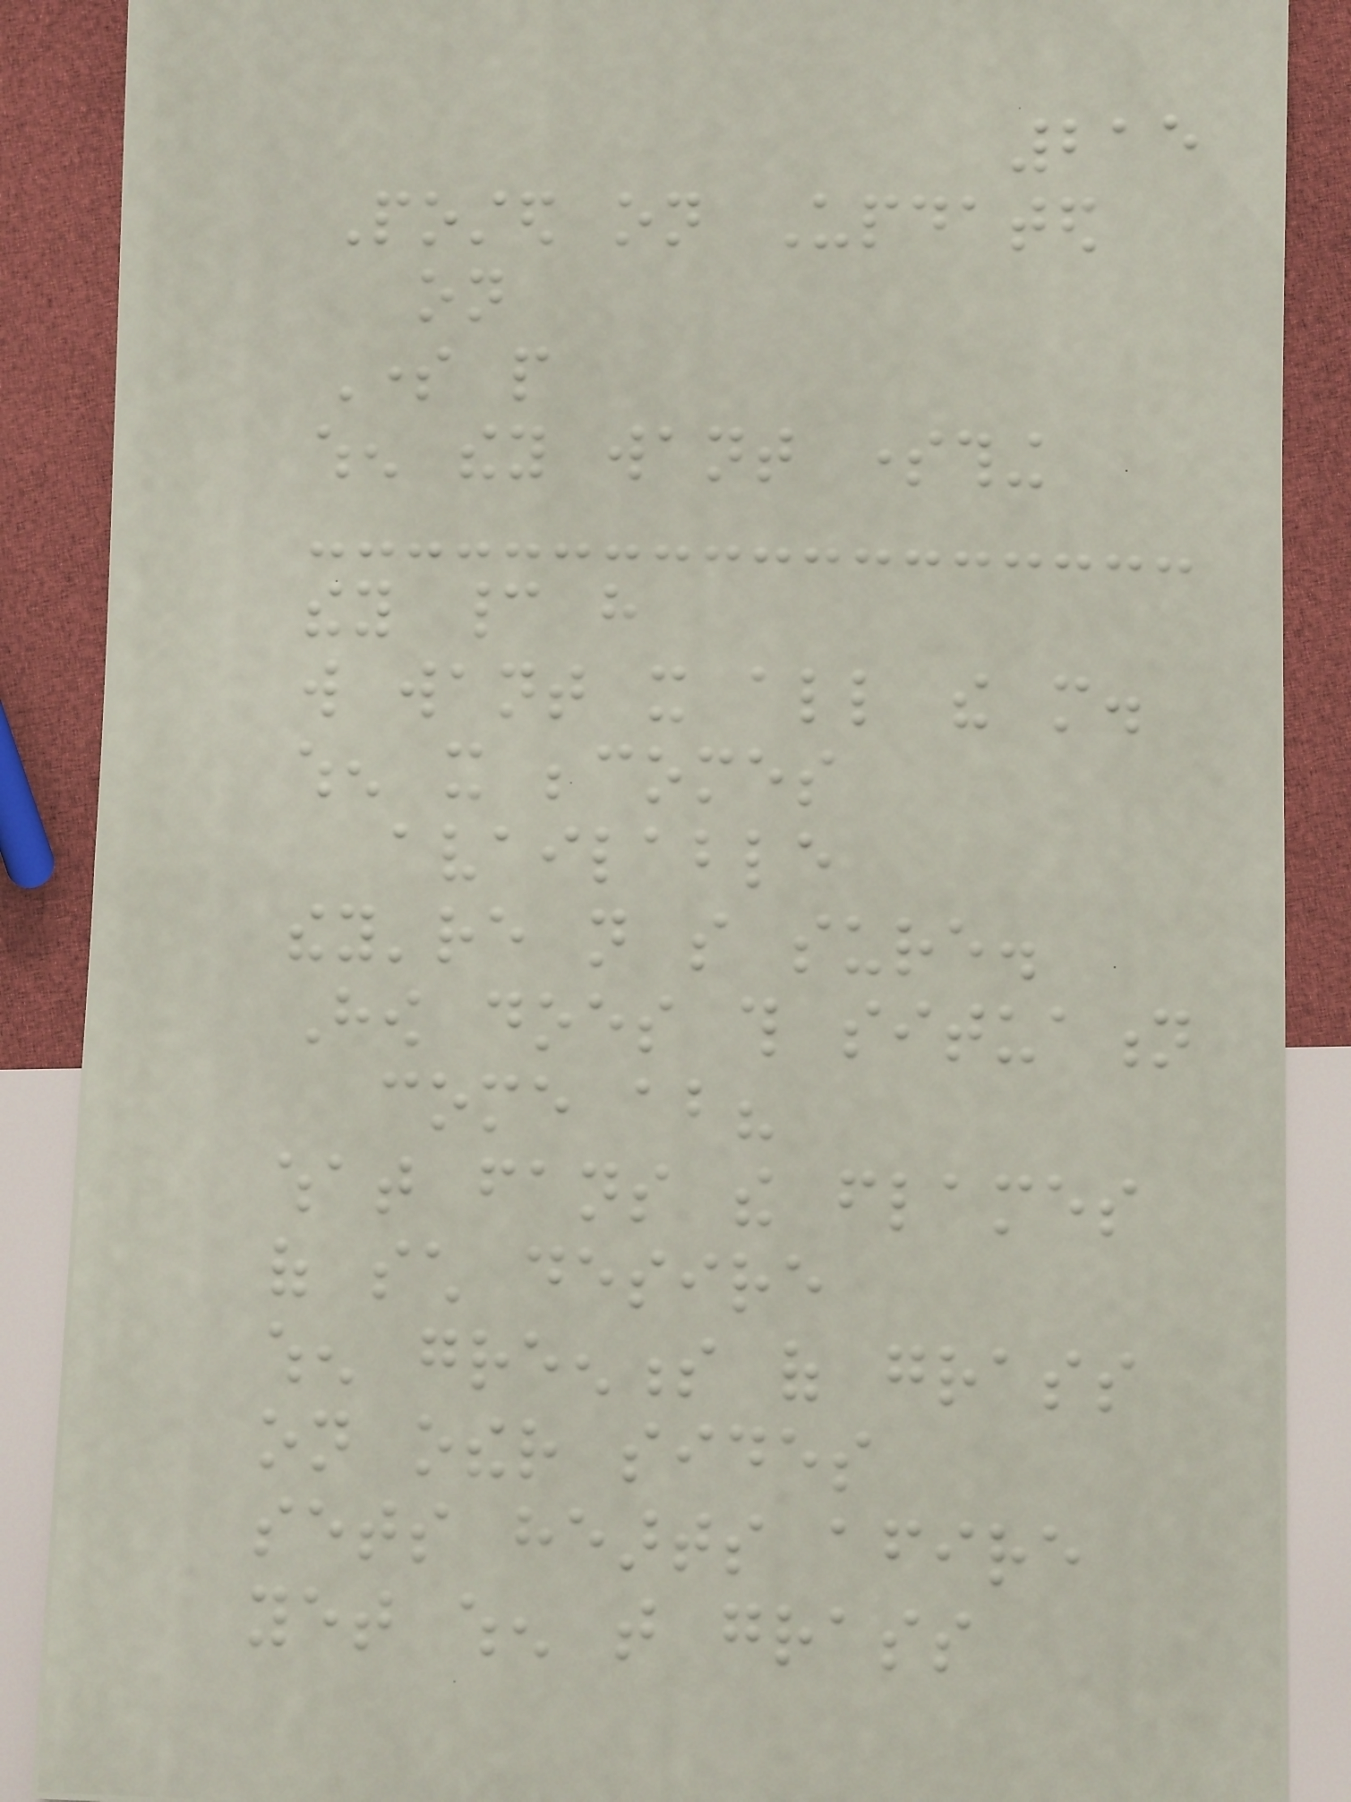215
Posted on Updated
on
Some people
when they want something
they cannot have
will want it all the more.
when it becomes
available
they're not so sure.
How does this situation
come about?
what fans the flames
of such desire
when greenness of grass
on other sides
sets hearts afire
yet when that grass
